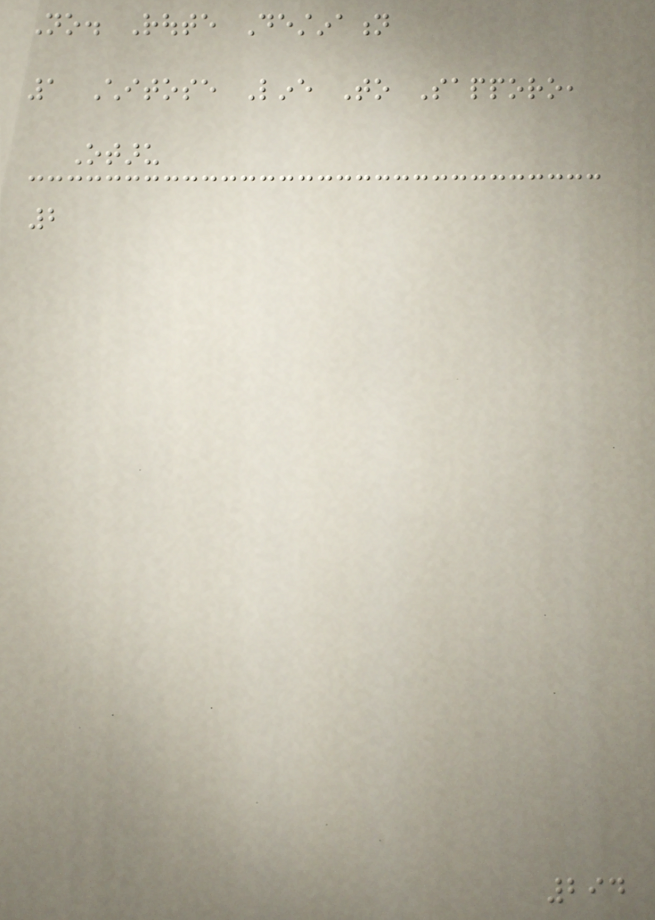No. Route Destination
1 Chitose Line To Sapporo,
Otaru
2
294
